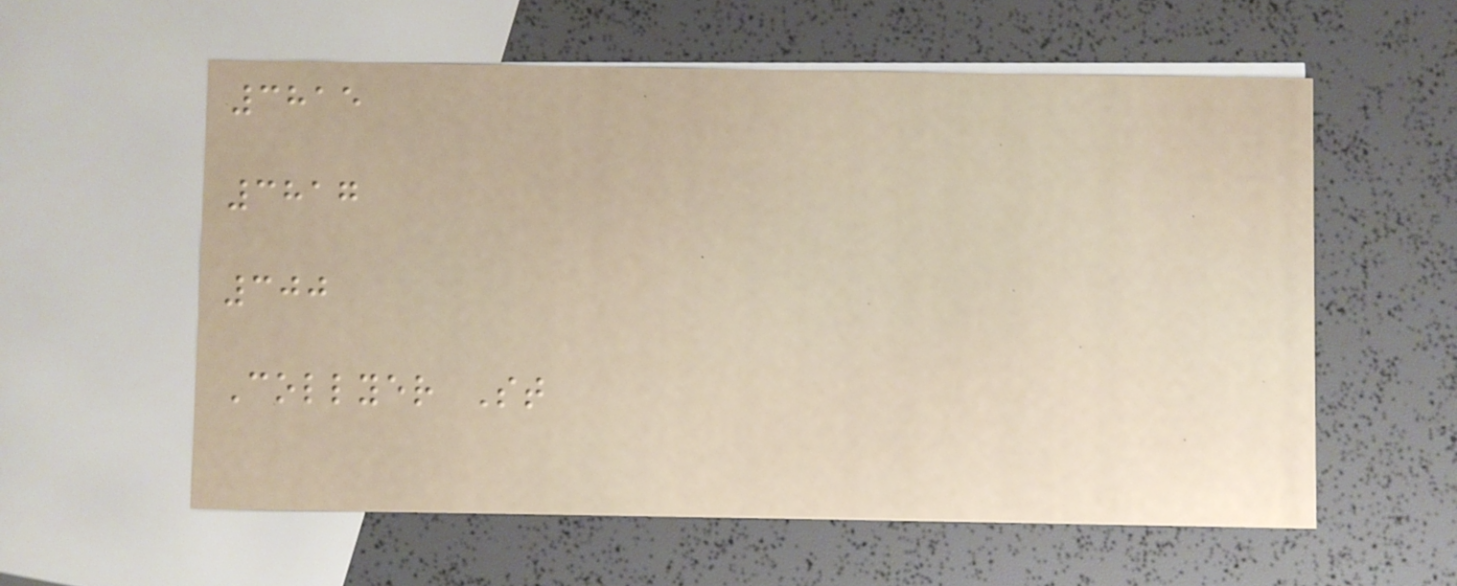3815
3817
300
Collyer St
